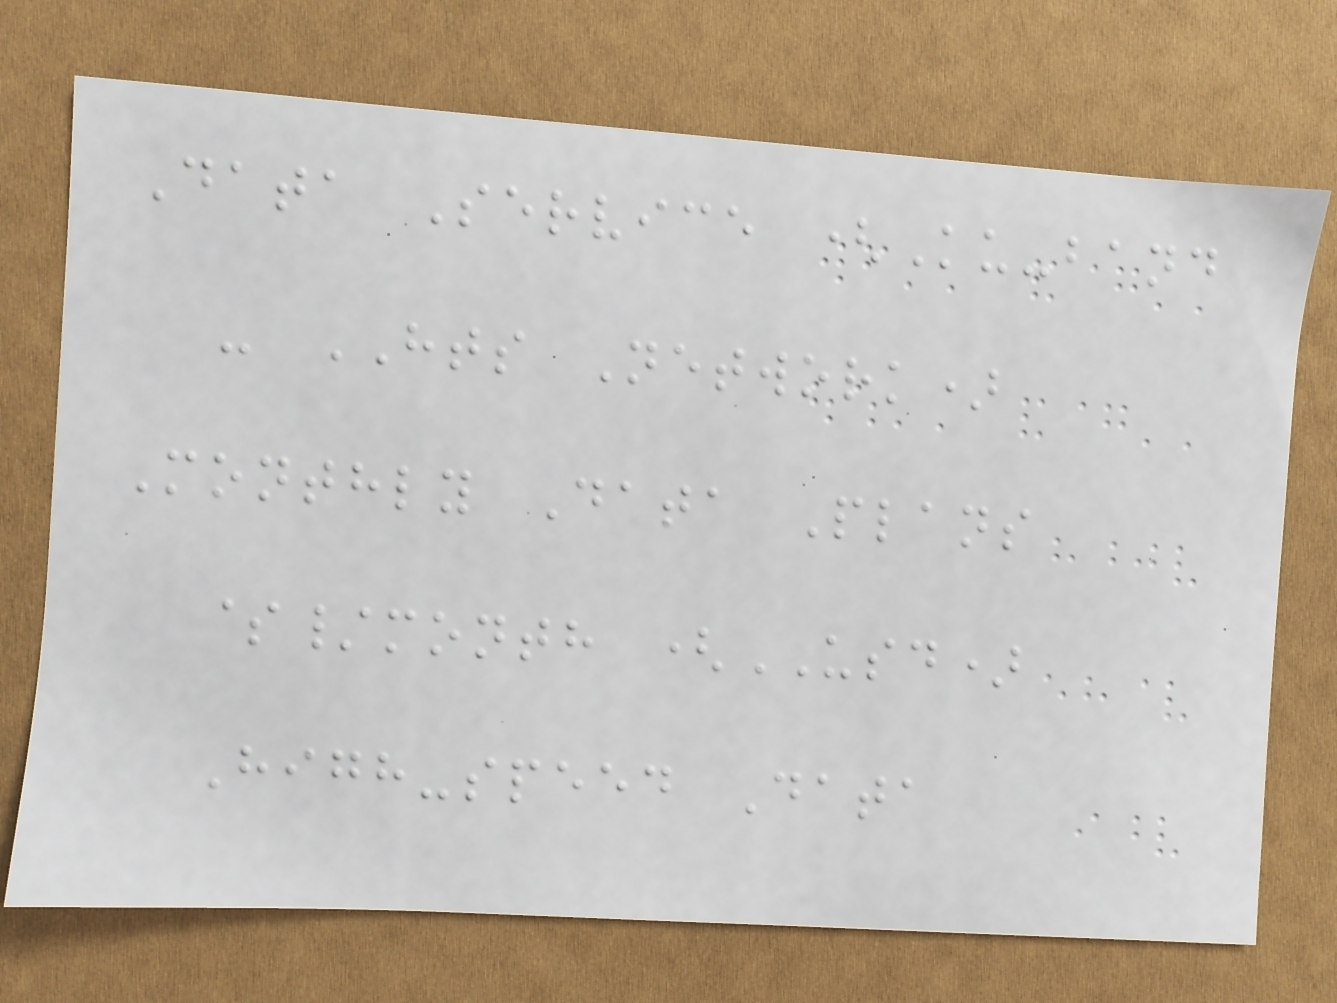Data Service (Ku-band
- HTS Network)
Monthly Data Plans
$/month (USD)
High-speed Data
